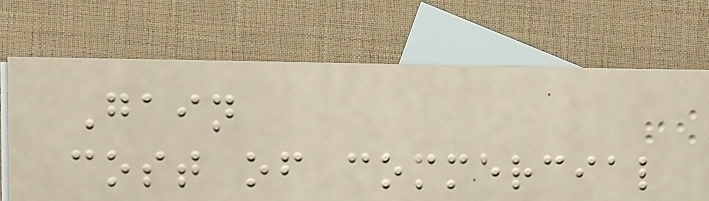Gain
cost of commercial
